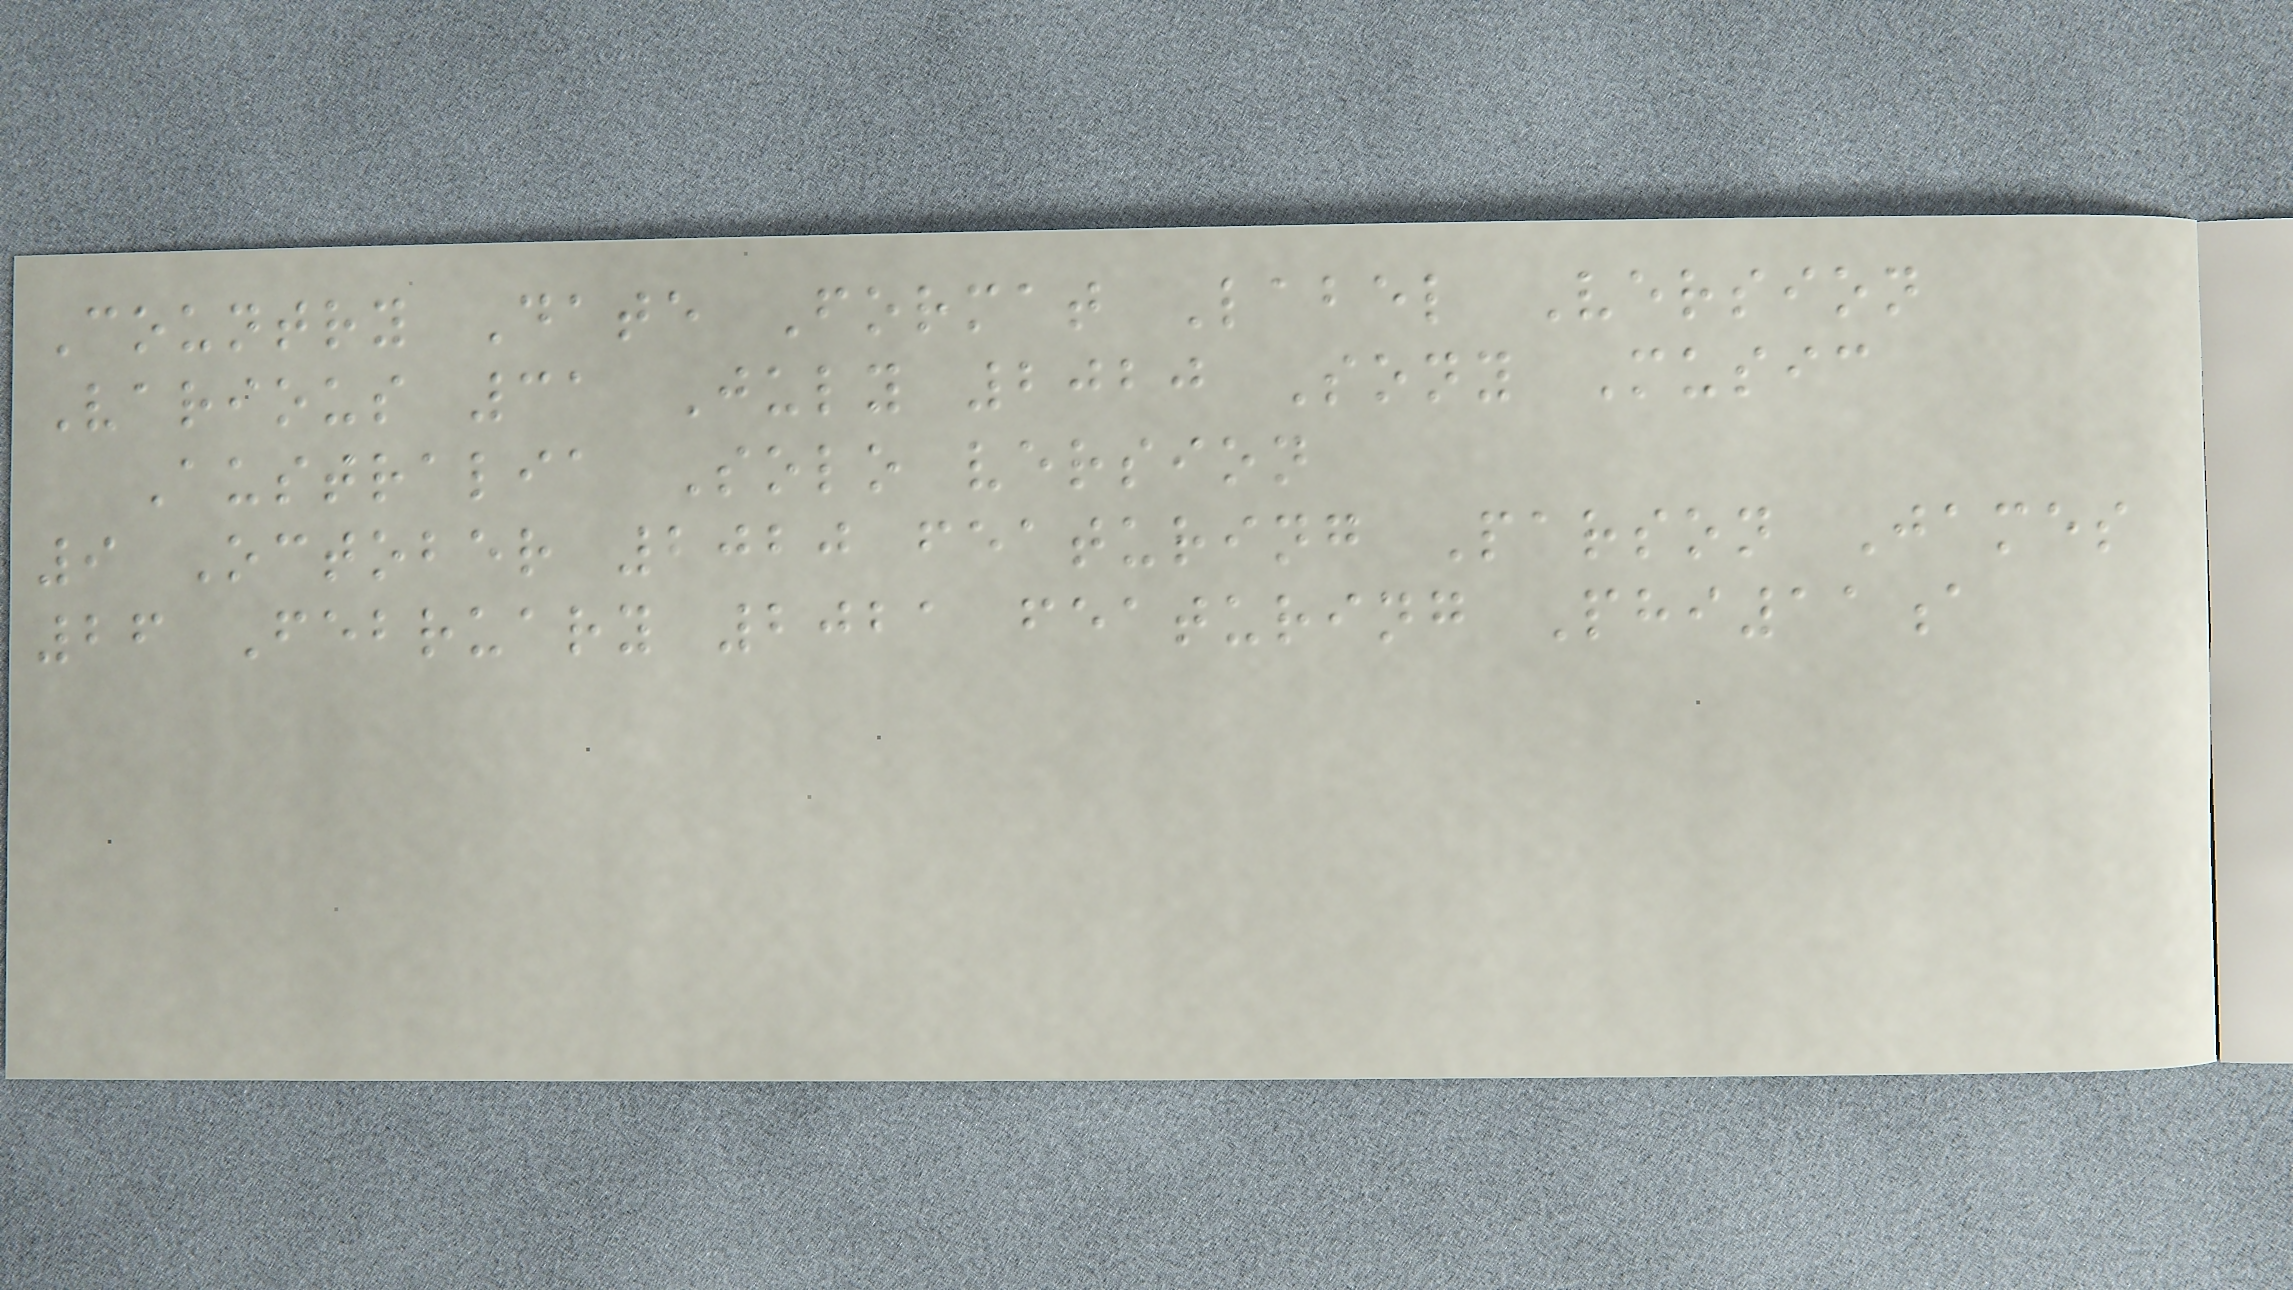Country Date Format Label Version
Various 31 July 2020 Sony Music
Australia Solo version
9 October 2020 featuring Parson James
26 February 2021 featuring Phi11a
